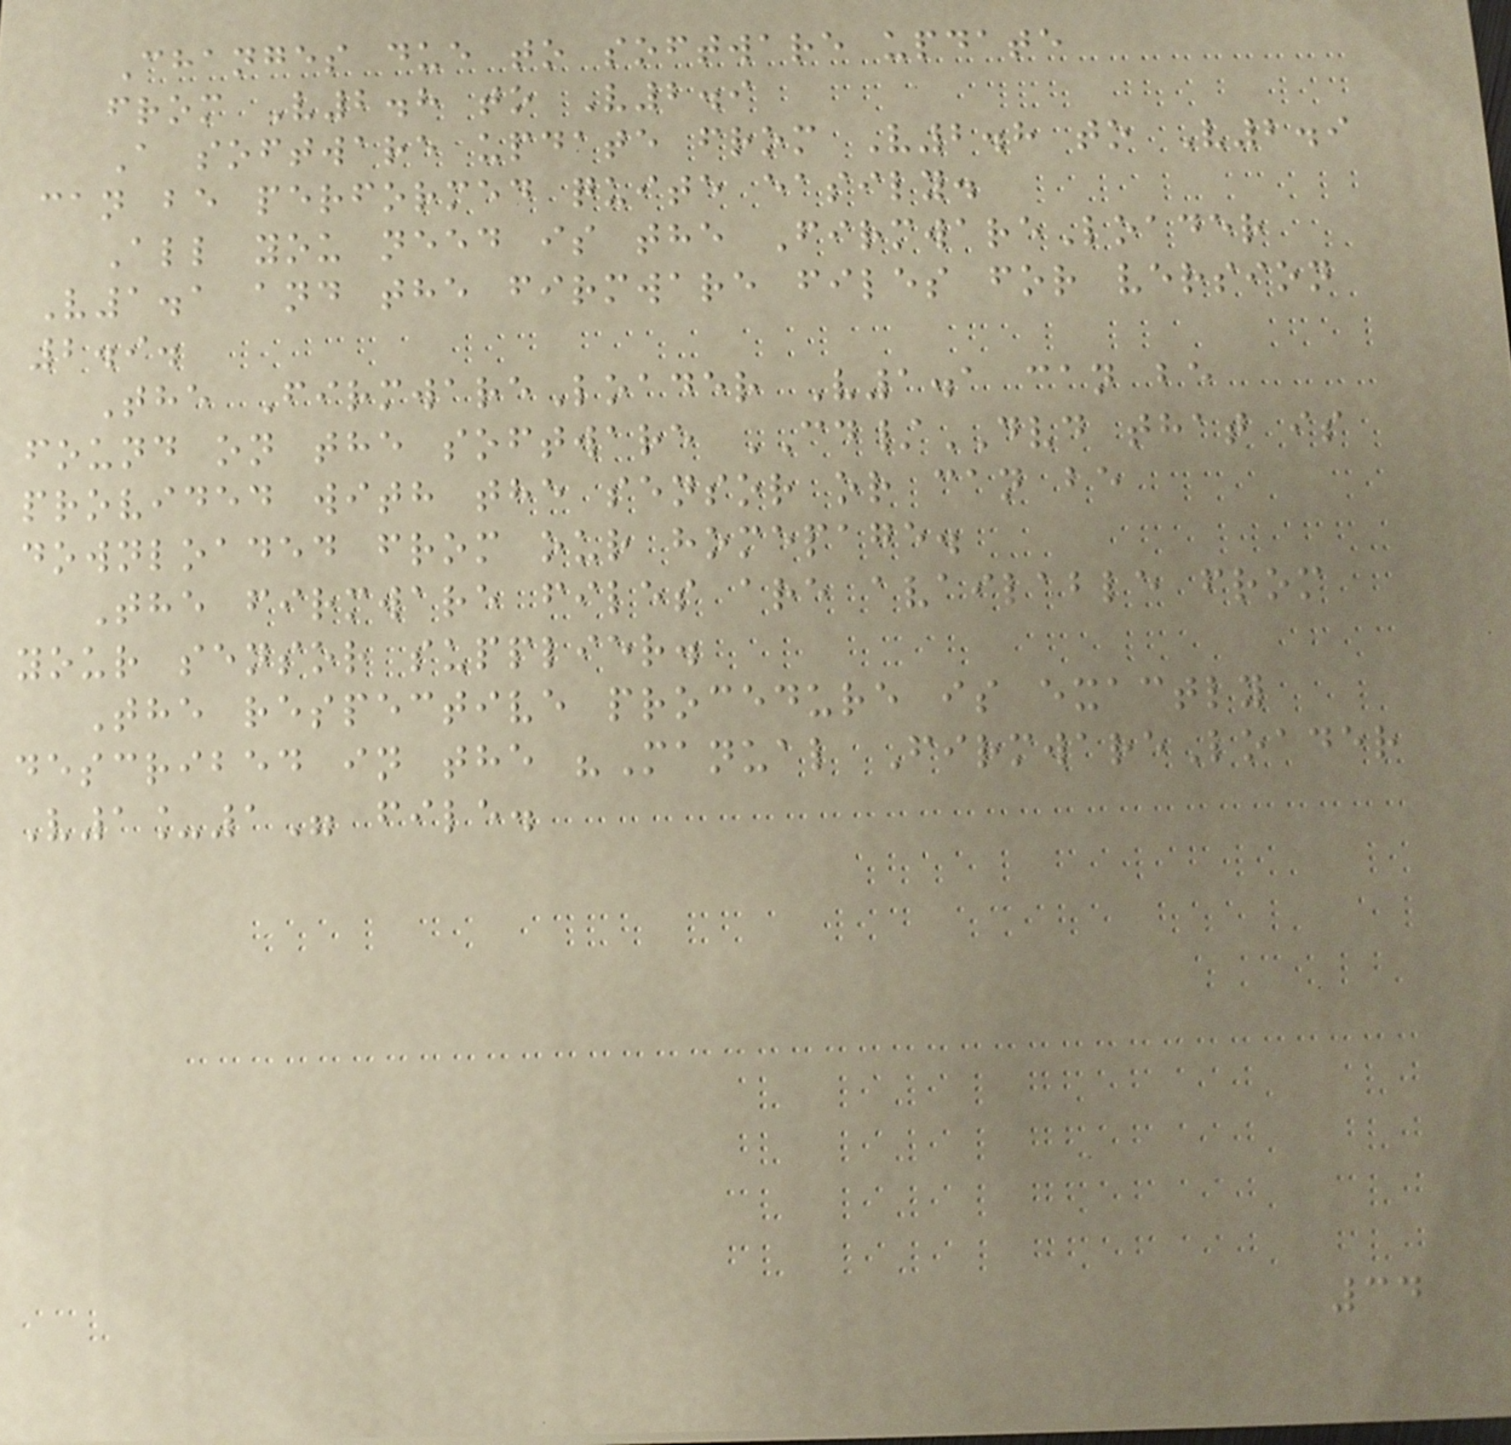Changes due to software update
from V2.8 to V2.9
A software update from V2.8 to V2.9
can be performed quite easily.
All you need is the FirmwareLoader
V1.1 and the firmware files for version
2.9.
The FirmwareLoader V1.1 can be
found on the software CD/DVD that is
provided with the sensor or can be
downloaded from our homepage.
The firmware files are available from
your sensor supplier.
The respective procedure is exactly
described in the "Manual FirmwareLoader
V1_1" file.
34
